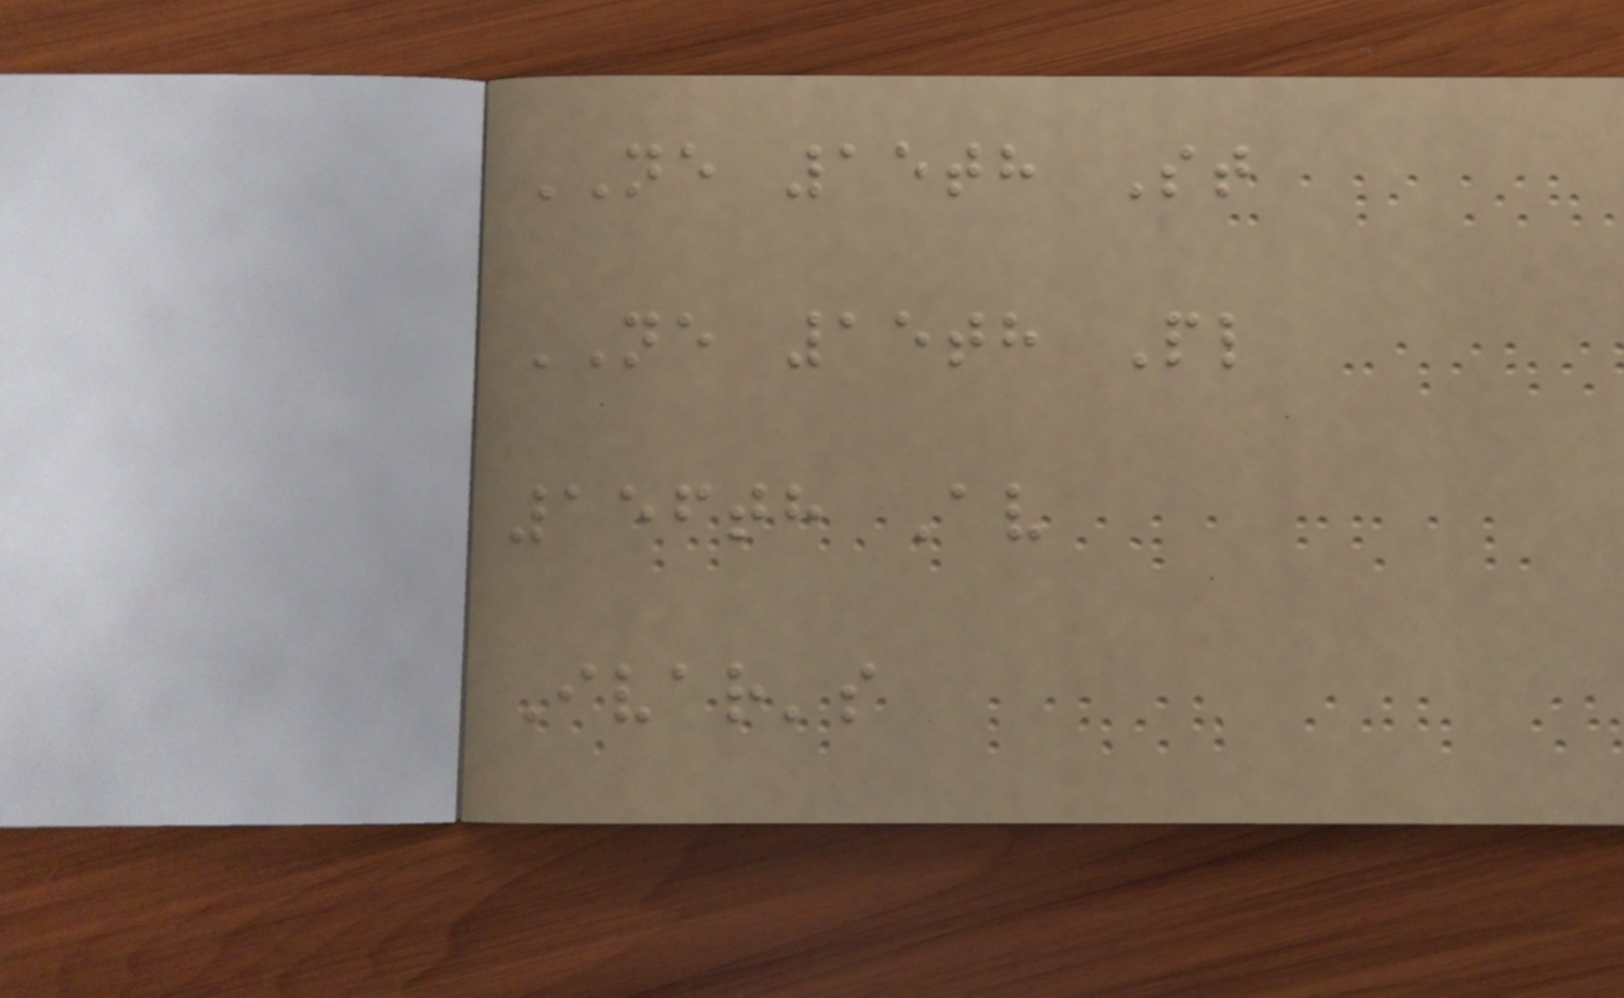NE 15th St
NE 15th Pl
156th Av
Ivar's
